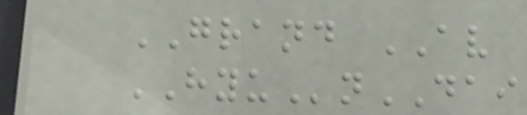GRAND AV
HYUnDAI
